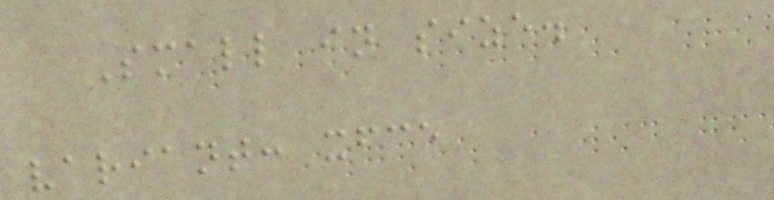Small in size.
variant: xfce
